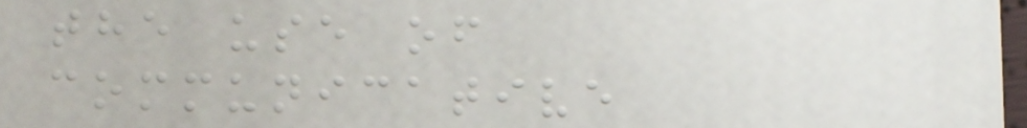the use of
communicative
